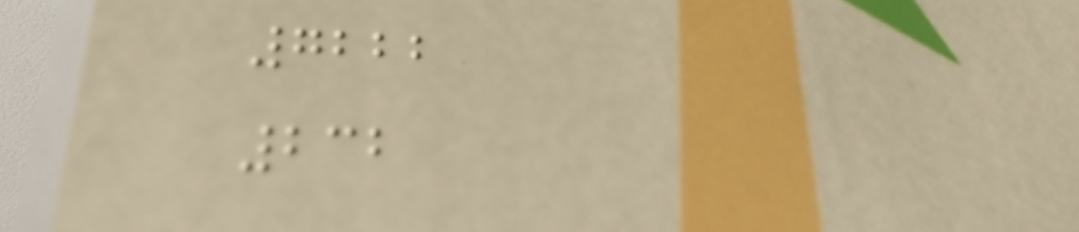7222
232
